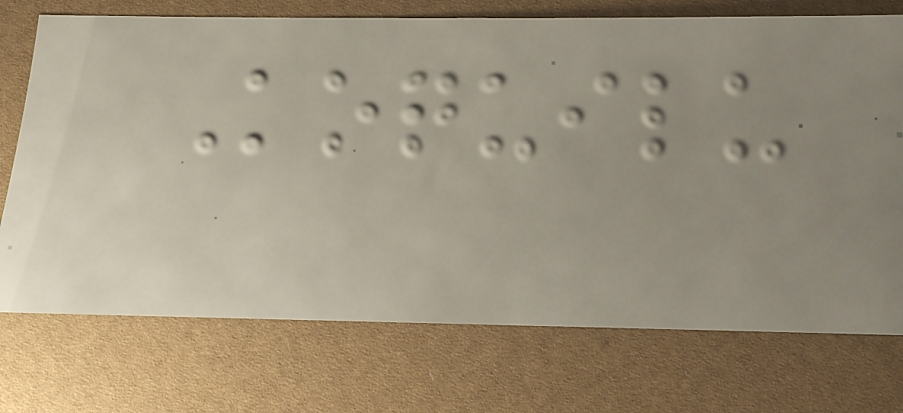Koquilu
